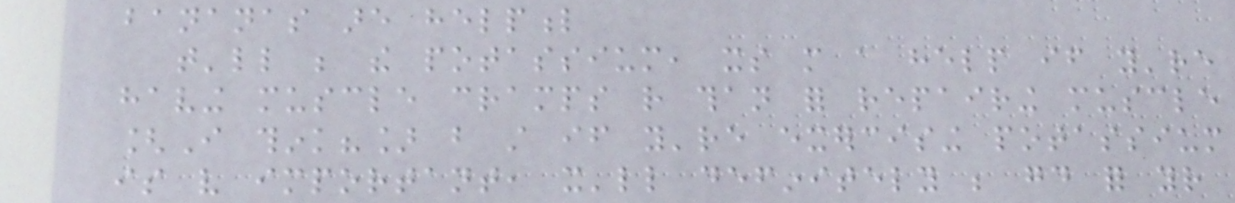bananas are helpful
that'll be the potassium, its more a help if you're
having muscle cramps rather than for repairing muscle
[I think?] but still if you're exercising potassium
is very important, it'll definitely be good for your
